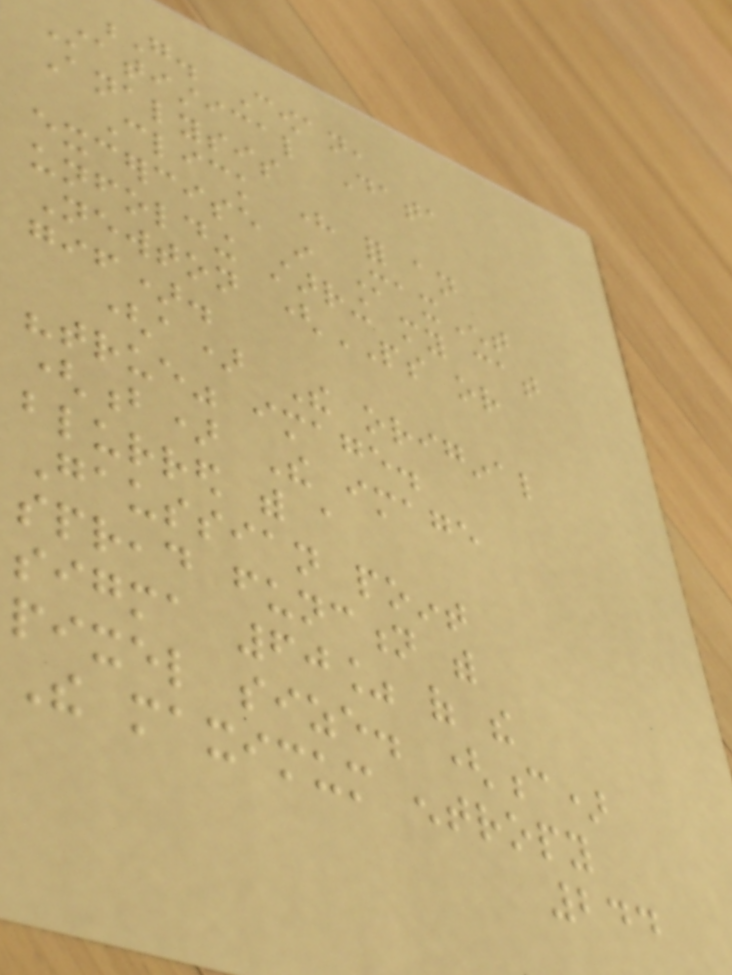G. Cowan,
Statistical Data
Analysis
Click here for an
excercise in MaxEnt
unfolding starring my cat
Newton (PS or
gif).
(a) The original
"true" image.
(b) The image
blurred with a
Gaussian point
spread function with
sigma 60% of the
pixel size. (c)
The maximum entropy
244
